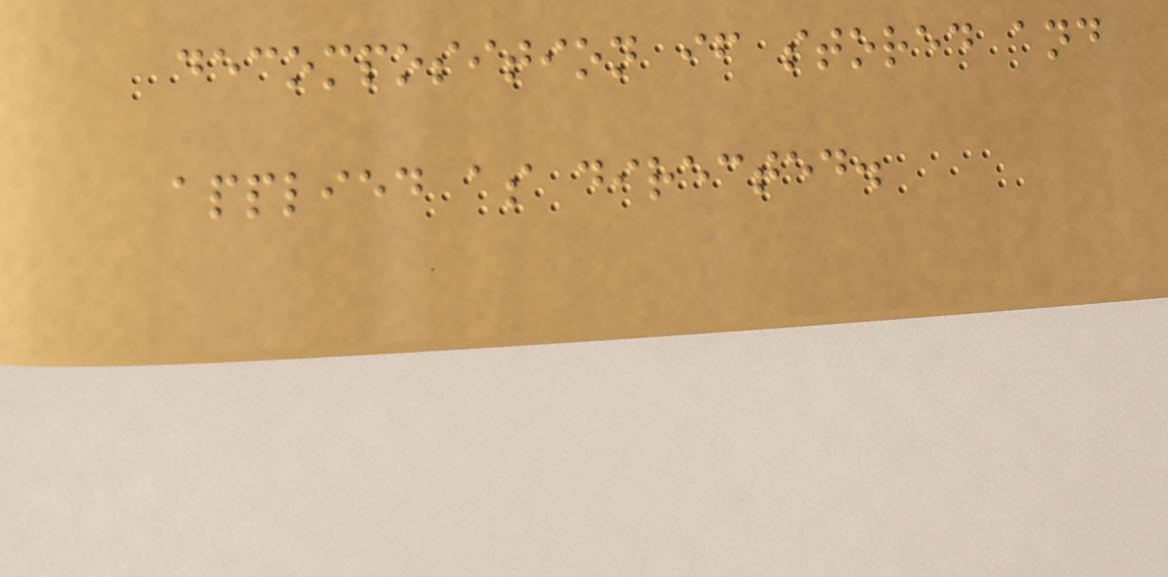decomposition if stored and
applied as directed.
